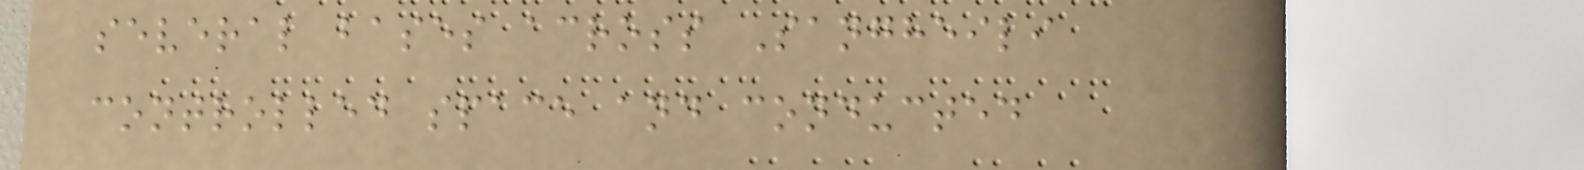several bases across Sangheili
controlled space and conducted
